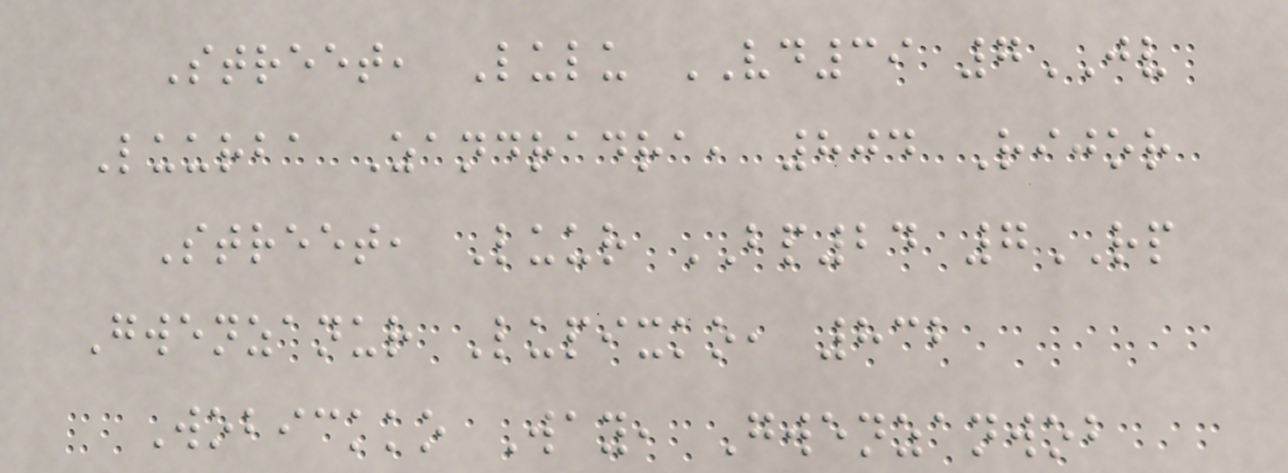Street, Lulu VD39 7JV
Luurba Zandradra, 804 Rijor
Street, Luur BP24 7RP
Gwenzanur Lupixko, 832
Wobickko Way, Gwenzanwob
